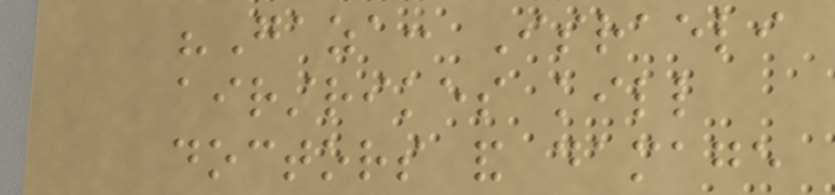"Gaza: Israeli
airstrikes kill
doctors and damage
